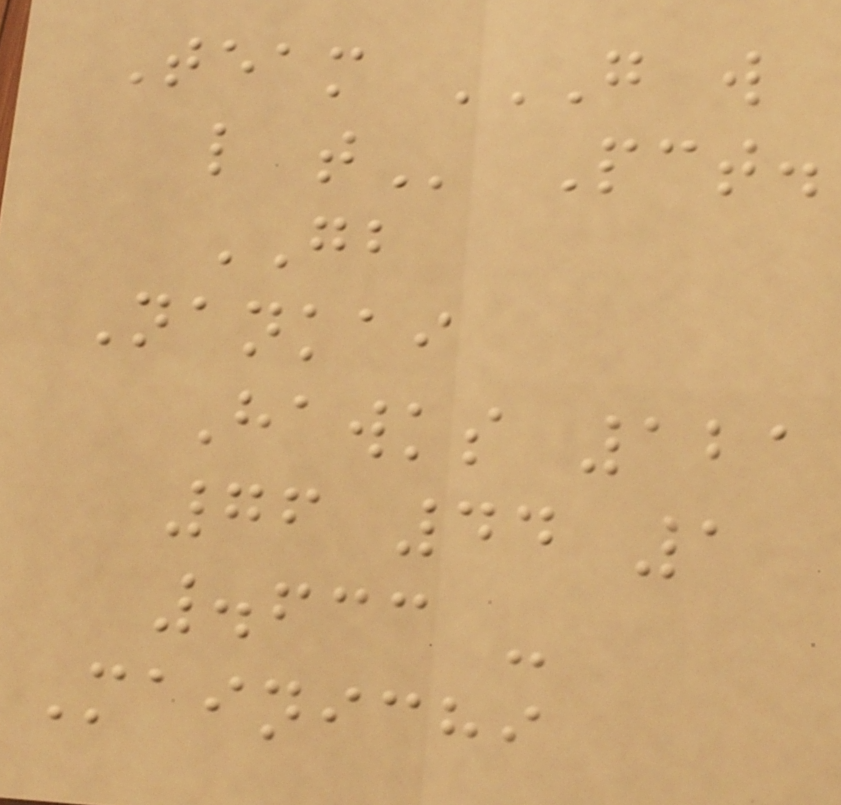Team G W
L T Pct.
GB
Nankai
Hawks 121
76 44 1
.633 -
Mainichi
